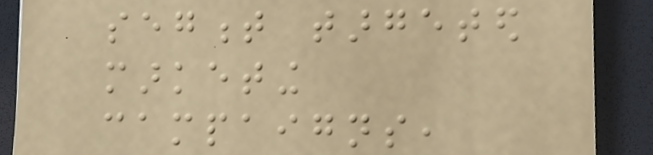segment targeted
marketing
campaigns,
